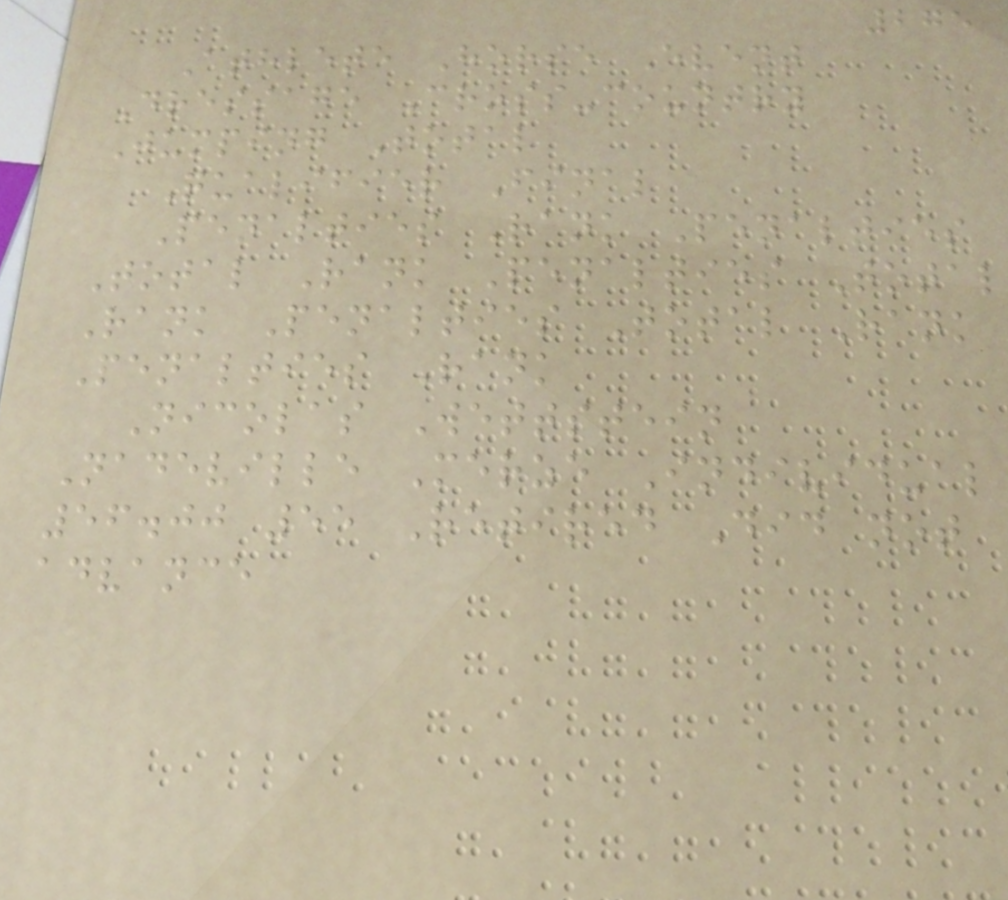275
Athlete Horse Event
Dressage Cross-country
Jumping Total
Qualifier Final
Penalties Rank Penalties
Total Rank Penalties Total
Rank Penalties Total Rank
Penalties Rank
Nicolas Wettstein
Nadeville Merze Individual
56.00 55 Retired Did not
advance
